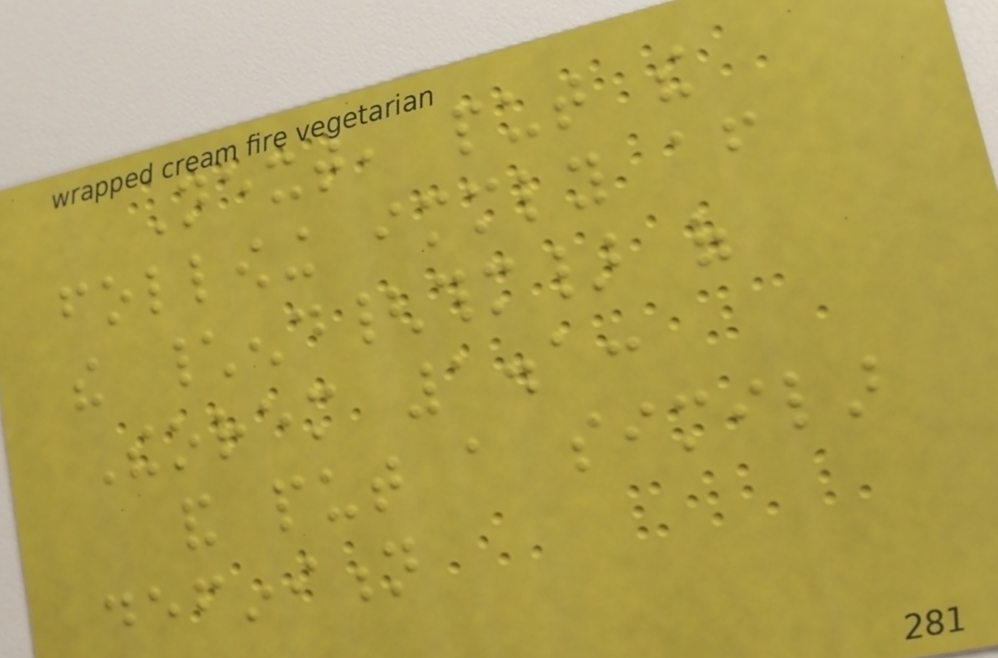Next, put the
following immediately after
the \end{thm} of
Theorem 1.1:
and put a similar
definition
